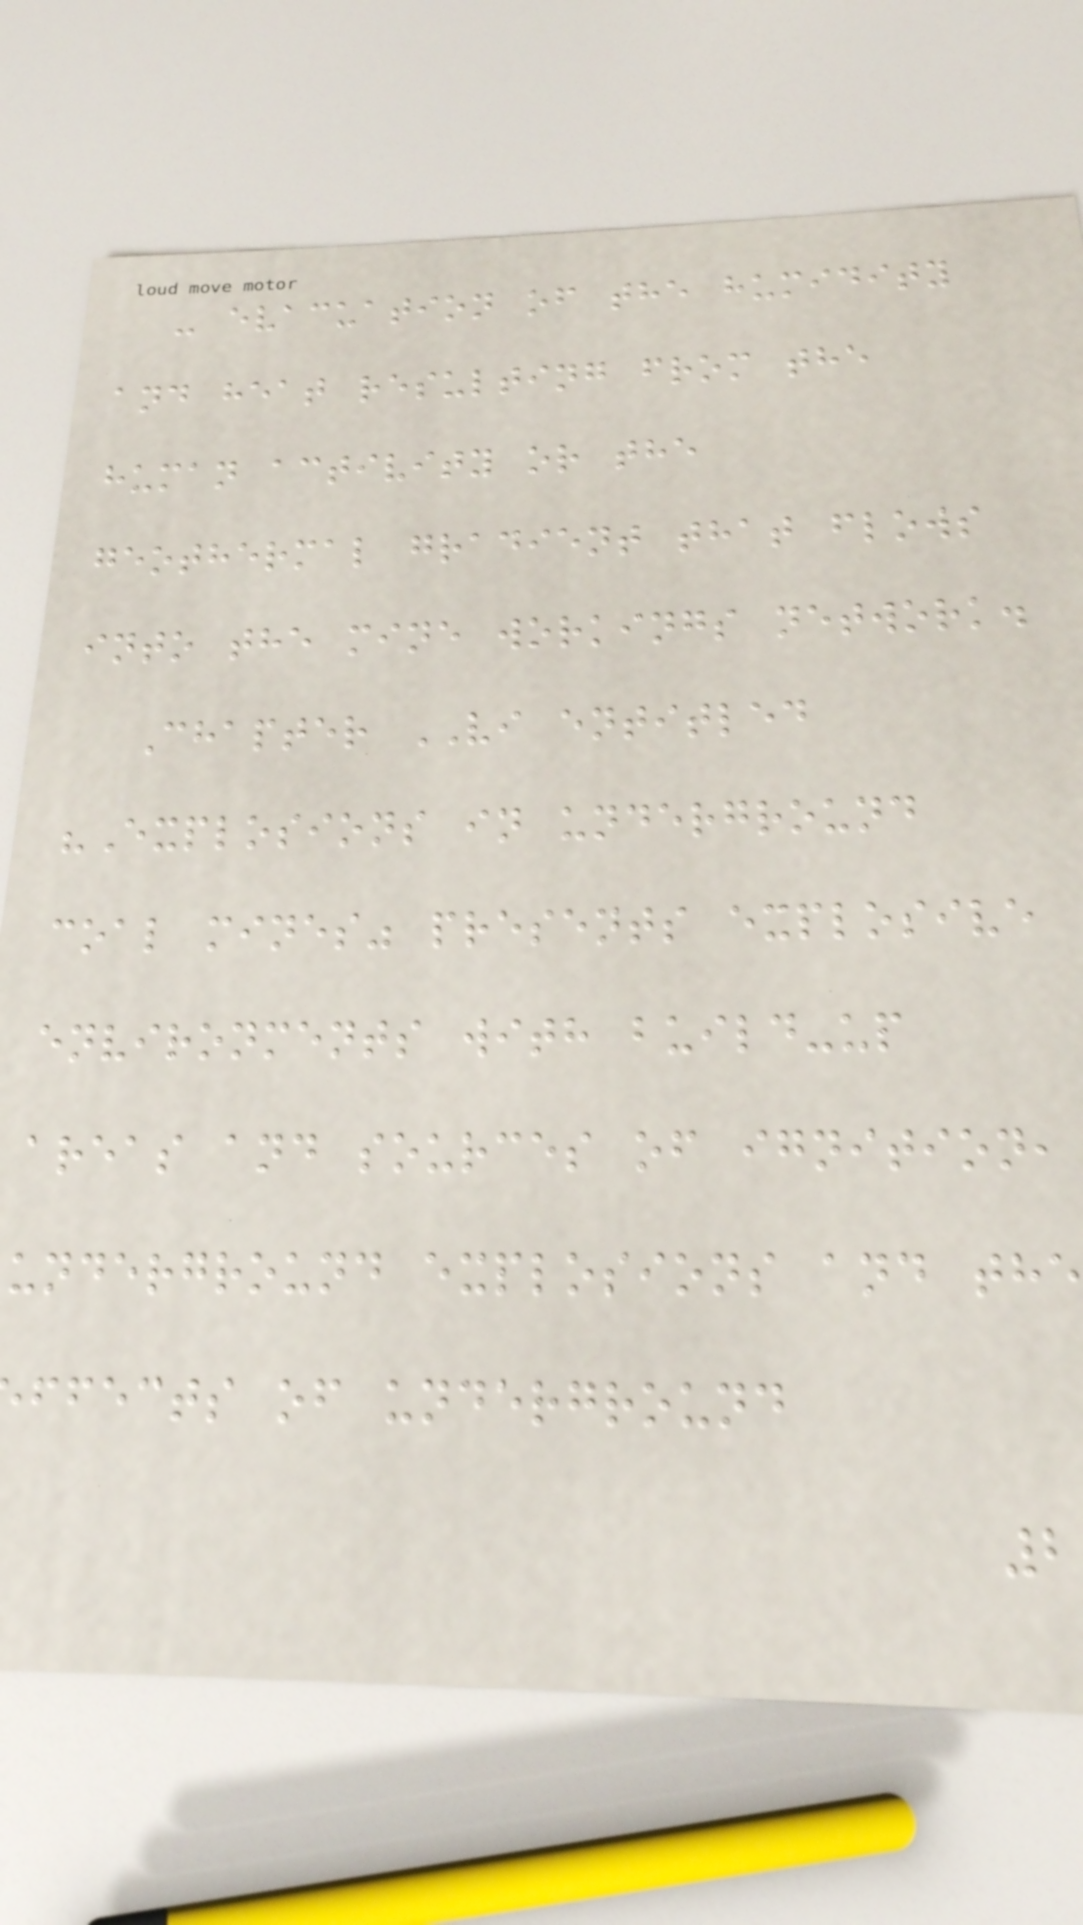- evacuation of the humidity
and heat resulting from the
human activity or the
geothermal gradient that flows
into the mine workings network.
Chapter VI entitled
"Explosions in underground
coal mines" presents explosive
environments with build-up
areas and sources of ignition,
underground explosions and the
ffects of underground
